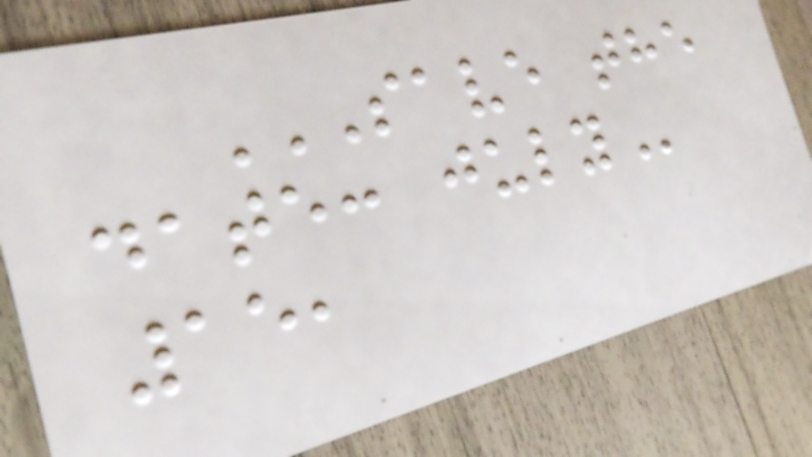SAVE THE
DATE: JULY
15,
